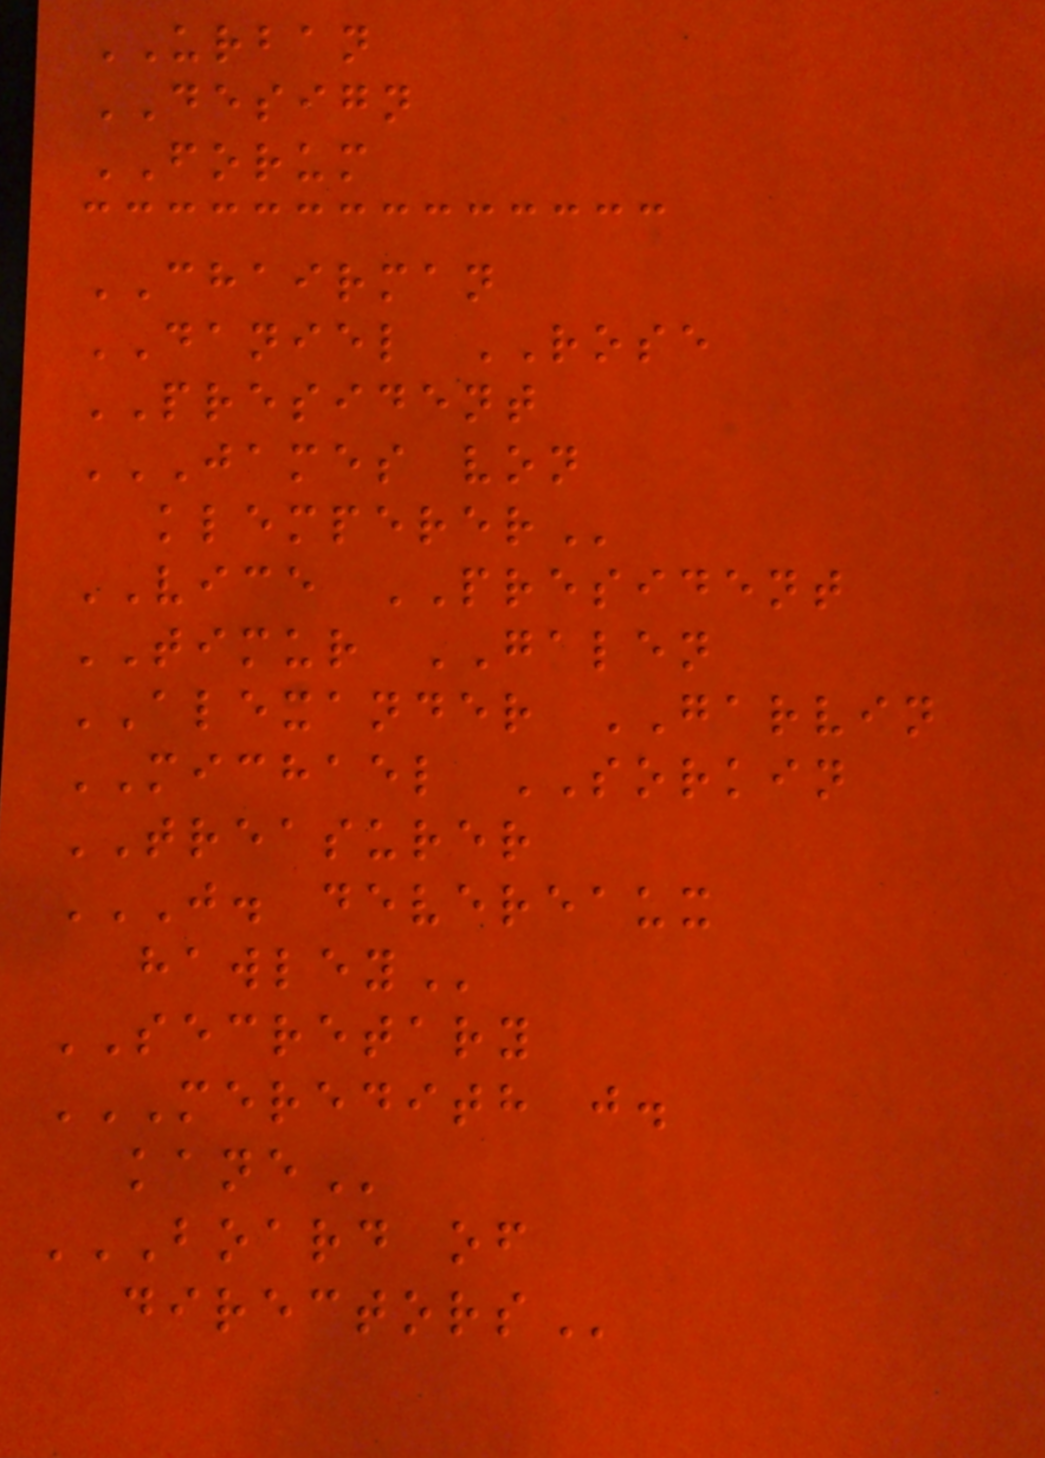URBAN
DESIGN
FORUM
CHAIRMAN
DANIEL ROSE
PRESIDENT
JAMES VON
KLEMPERER
VICE PRESIDENT
TIMUR GALEN
ALEXANDER GARVIN
MICHAEL SORKIN
TREASURER
J. DEVEREAUX
HAWLEY
SECRETARY
MEREDITH J.
KANE
BOARD OF
DIRECTORS
